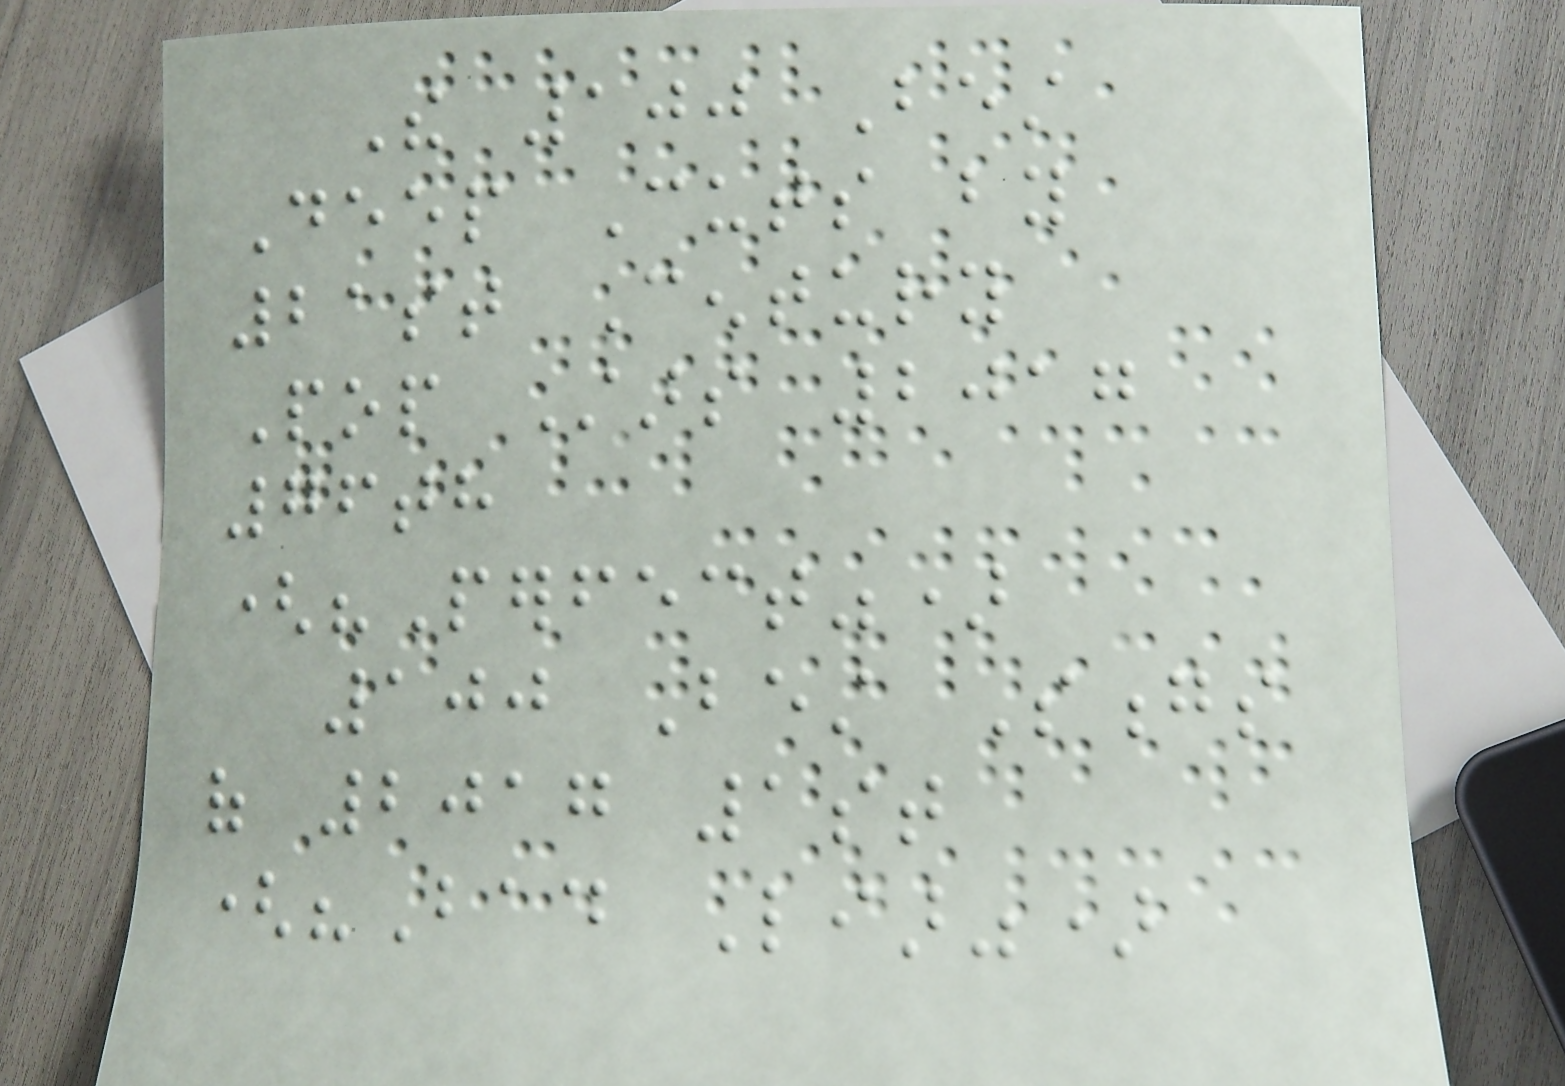The 100 Best
Deep Cuts by
21st Century
Pop Stars 2017
76th
("Perfect")
100 Best Songs
of 2017 1st
("Bad Liar")
